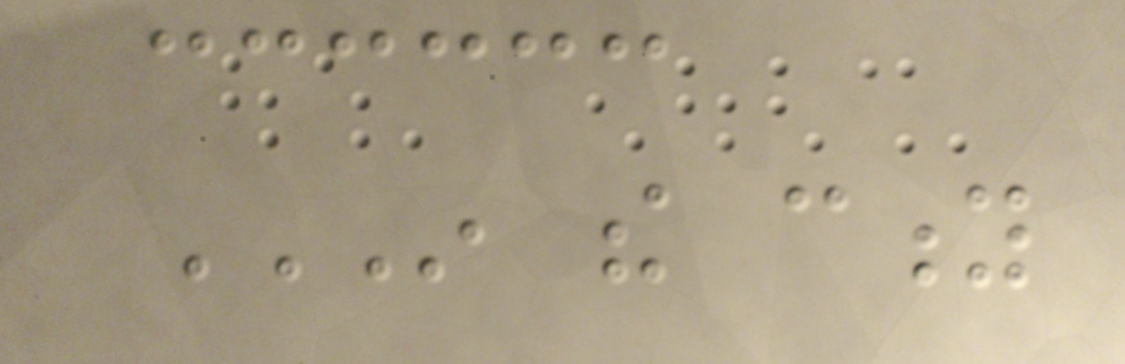IN THE CITY
